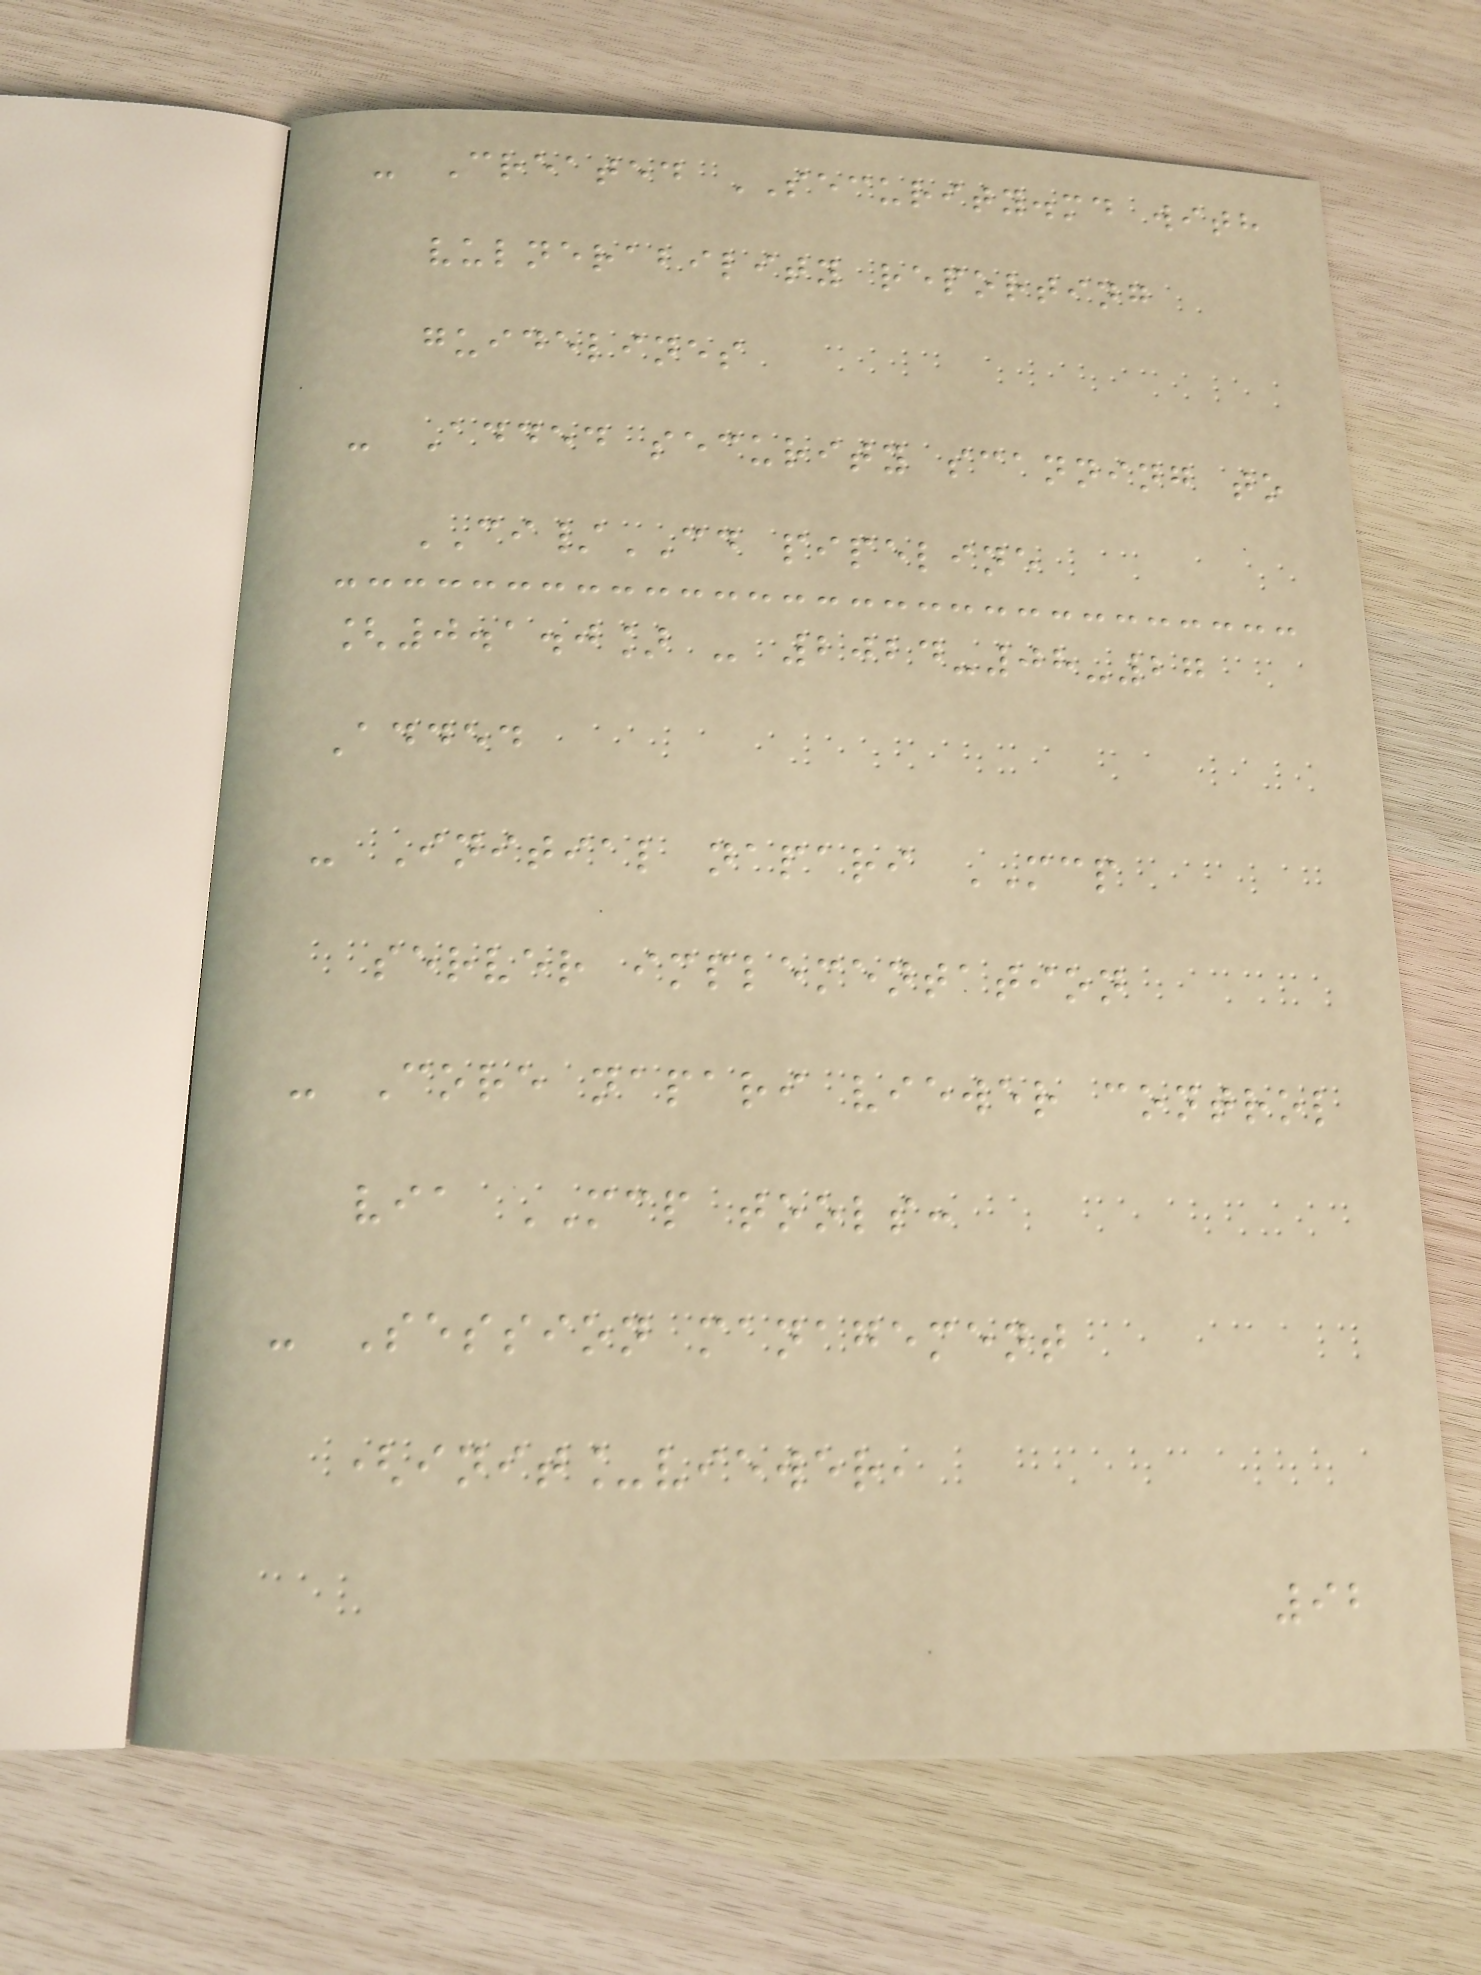- Created SECURITY.md with
vulnerability reporting
guidelines
- Added security scanning to
CI/CD pipeline
[0.1.0] - 2024-08-27
Added
- Initial napari MCP
server implementation
- Core napari viewer control
via MCP tools:
- Session management
(init_viewer,
92
